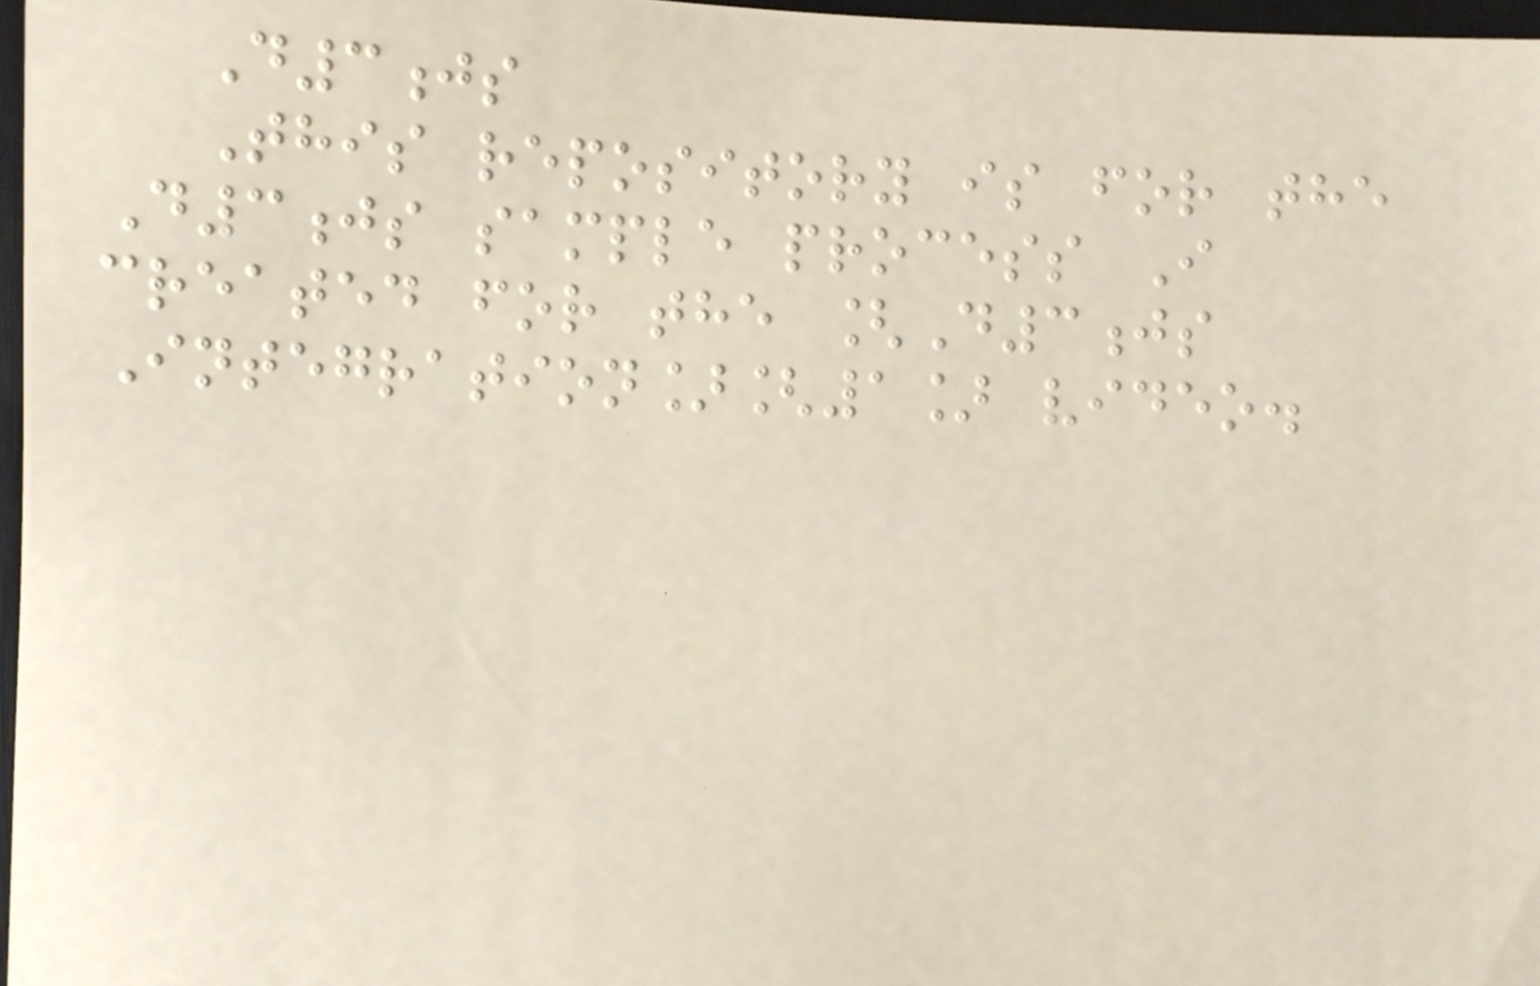D3js
This repository is for the
D3js sample process I
created for the [D3js
Integration][1] video.
